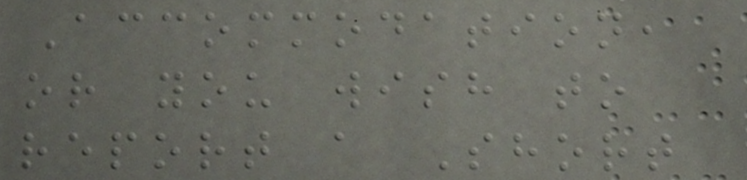Accommodation,
or you wish to
report a Short
